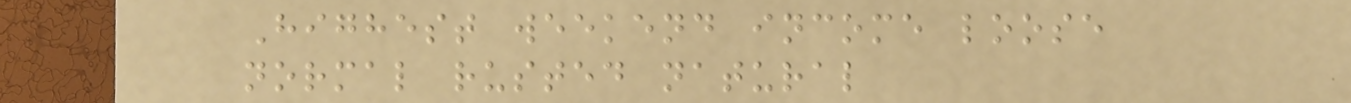Highest weekend income loose
normal rusted natural
